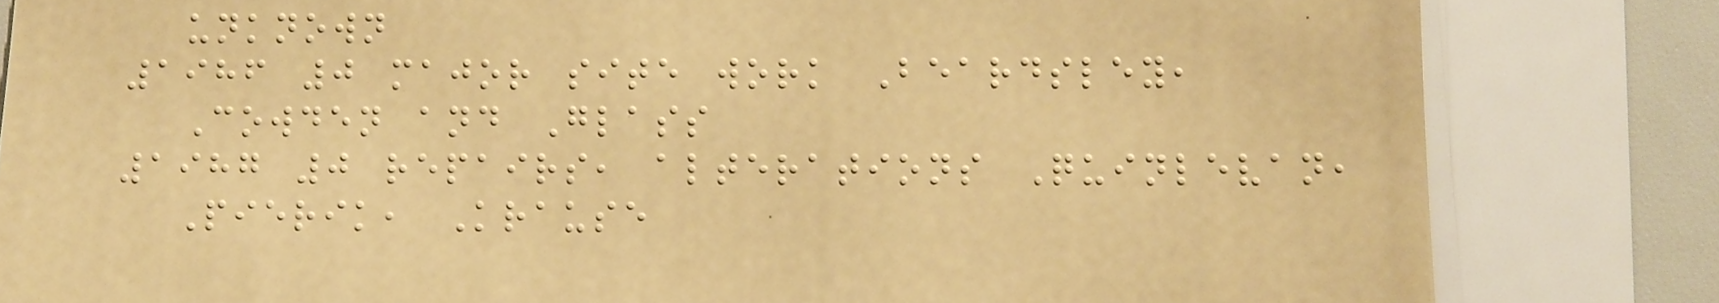unknown
1986 0 major site work Beardsley,
Cowden and Glass
1987 0 repairs, alterations Quinlevan,
Pierik, Krause
